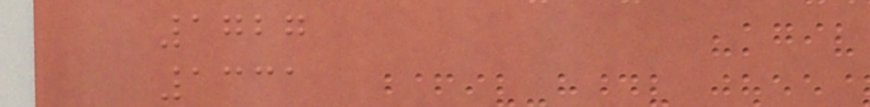1727
1331
